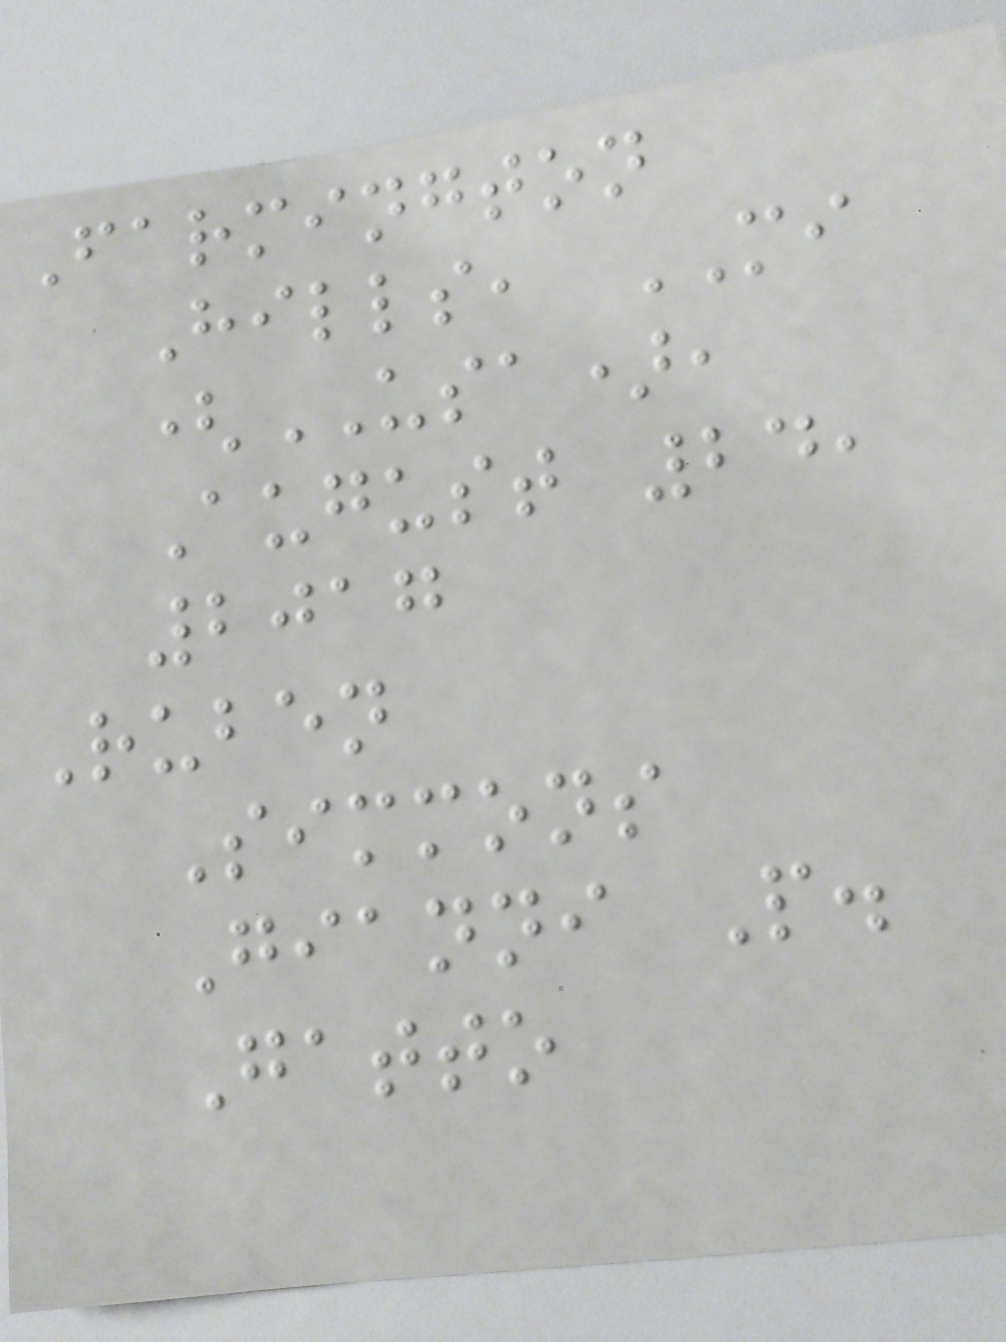Farmington
Hills, MI
(USA),
August 24,
2017
Ruben
Simmons
Gianni P.
Gatto
